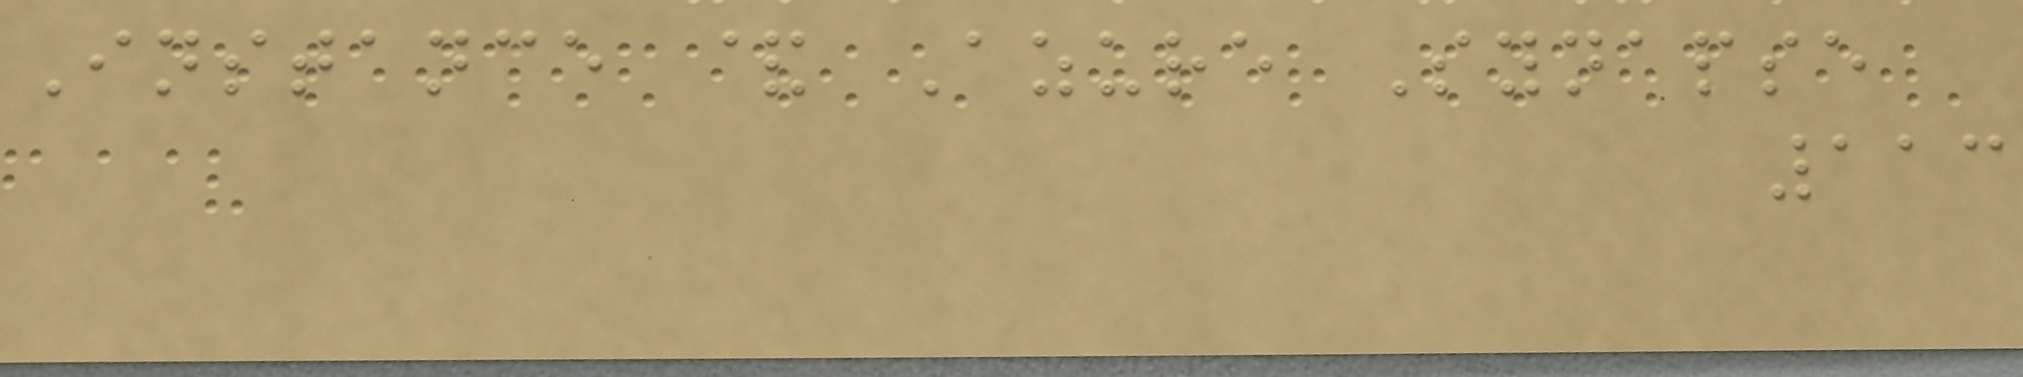Instance & Azure Synapse
113
